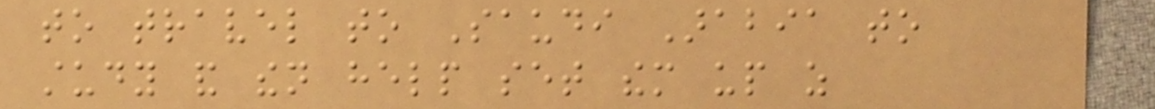to travel to Saudi Arabia to
study and then help set them up as
